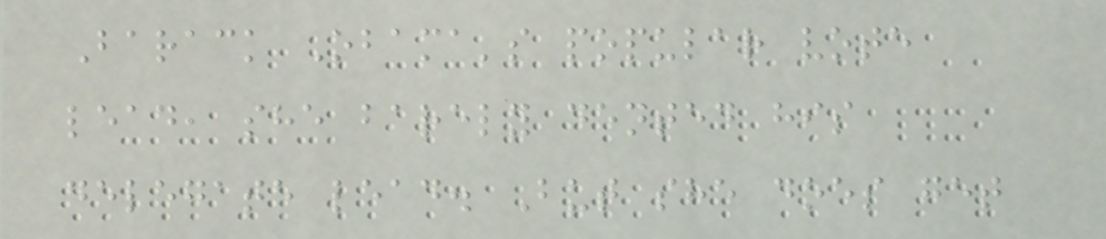Barack Obama's popular vote
lead, she barely dented his
delegate lead. But she does get
